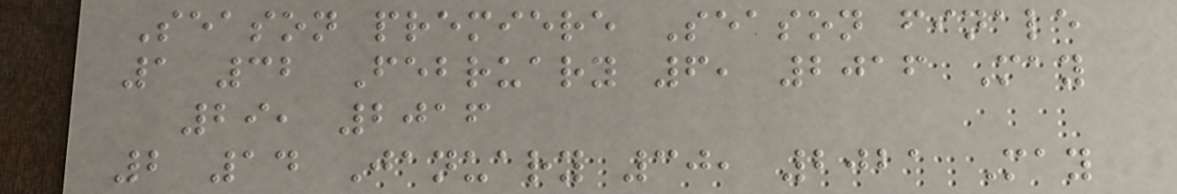Season premiere Season finale
1 32 February 6, 2016 May
29, 2016
2 14 January 30, 2021 May
